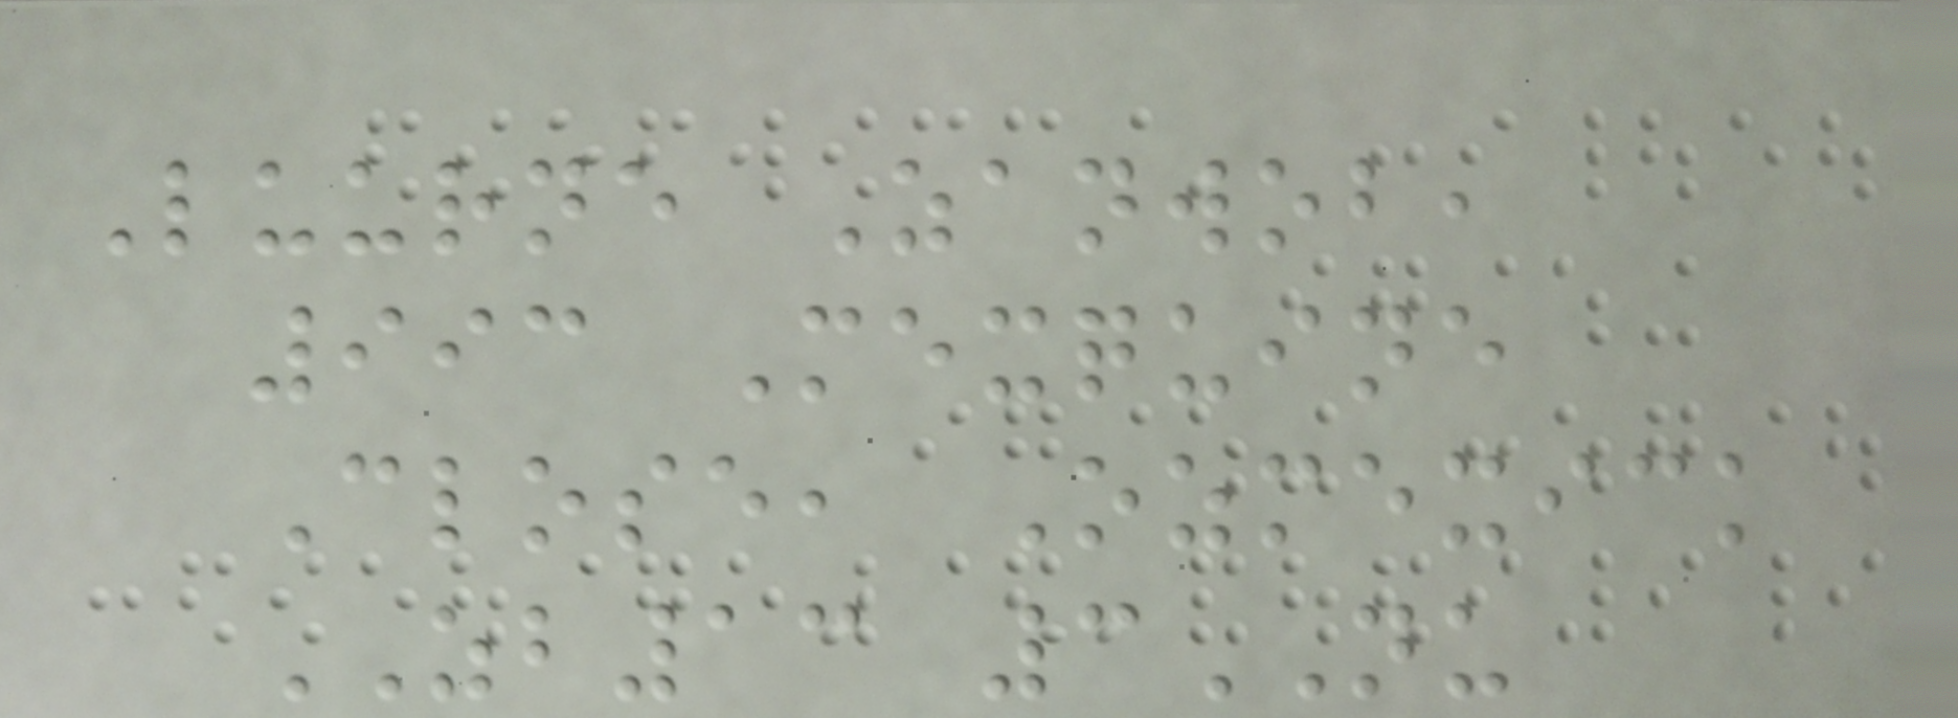Luurne Zanwob,
993 Mexquine
Close, Ozmexick
ZB13 3NU
